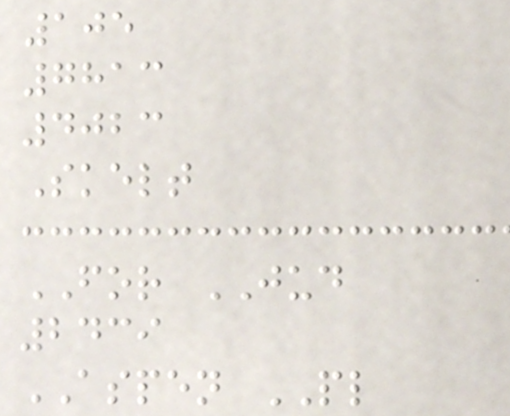105
7813
4023
Skelt
FOR JUD
2439
ASPEN PL
